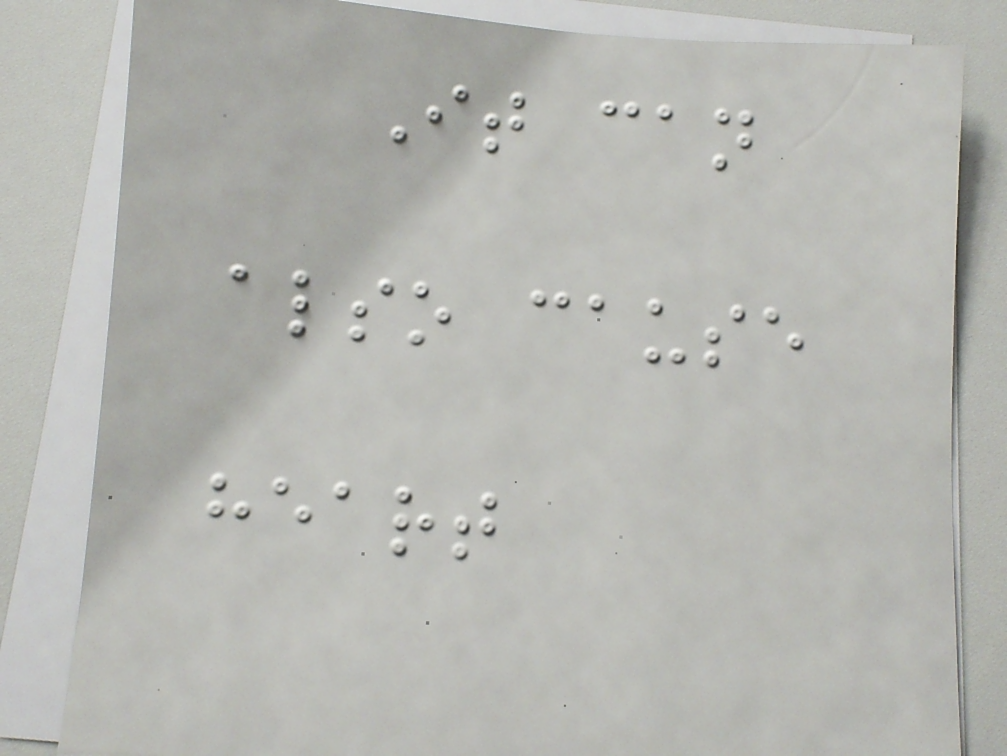It can
also cause
heart
